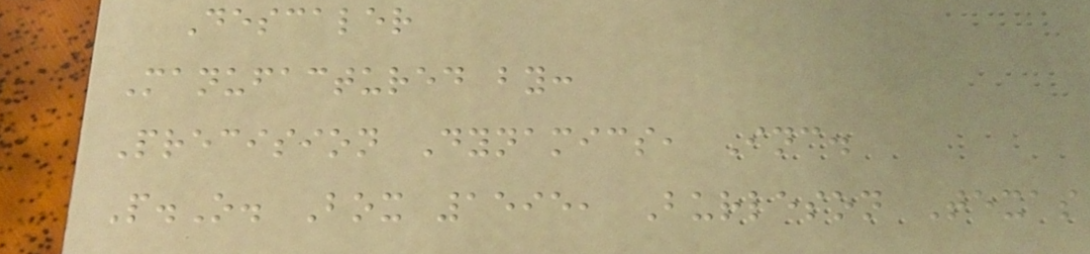Descaler
Manufactured by:
Precision Dynamics, Inc.
P.O. Box 1595, Burleson Texas
